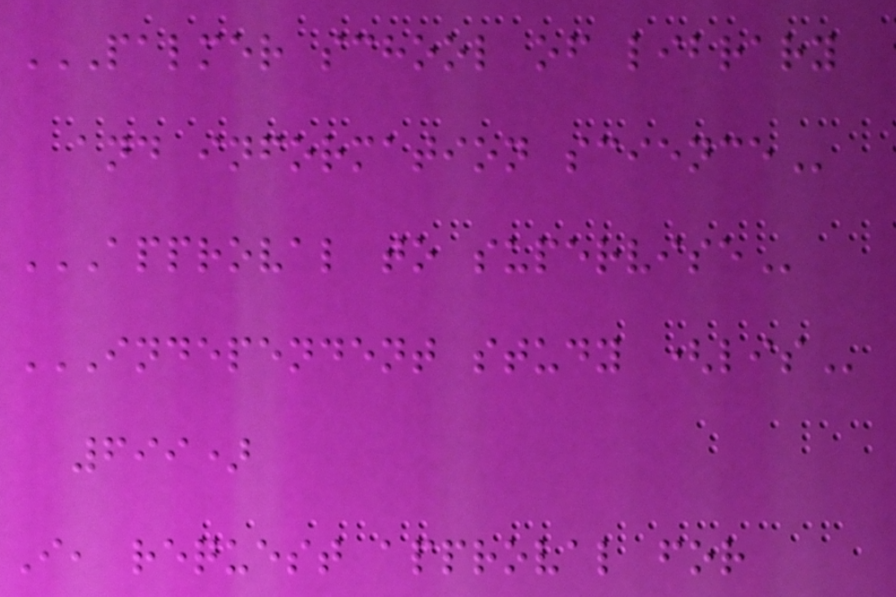PALMER SCHOOL OF LIBRARY
AND INFORMATION SCIENCE
APPROVAL TO SUPERVISE
INDEPENDENT STUDY (LIS
699)
I, request approval for
